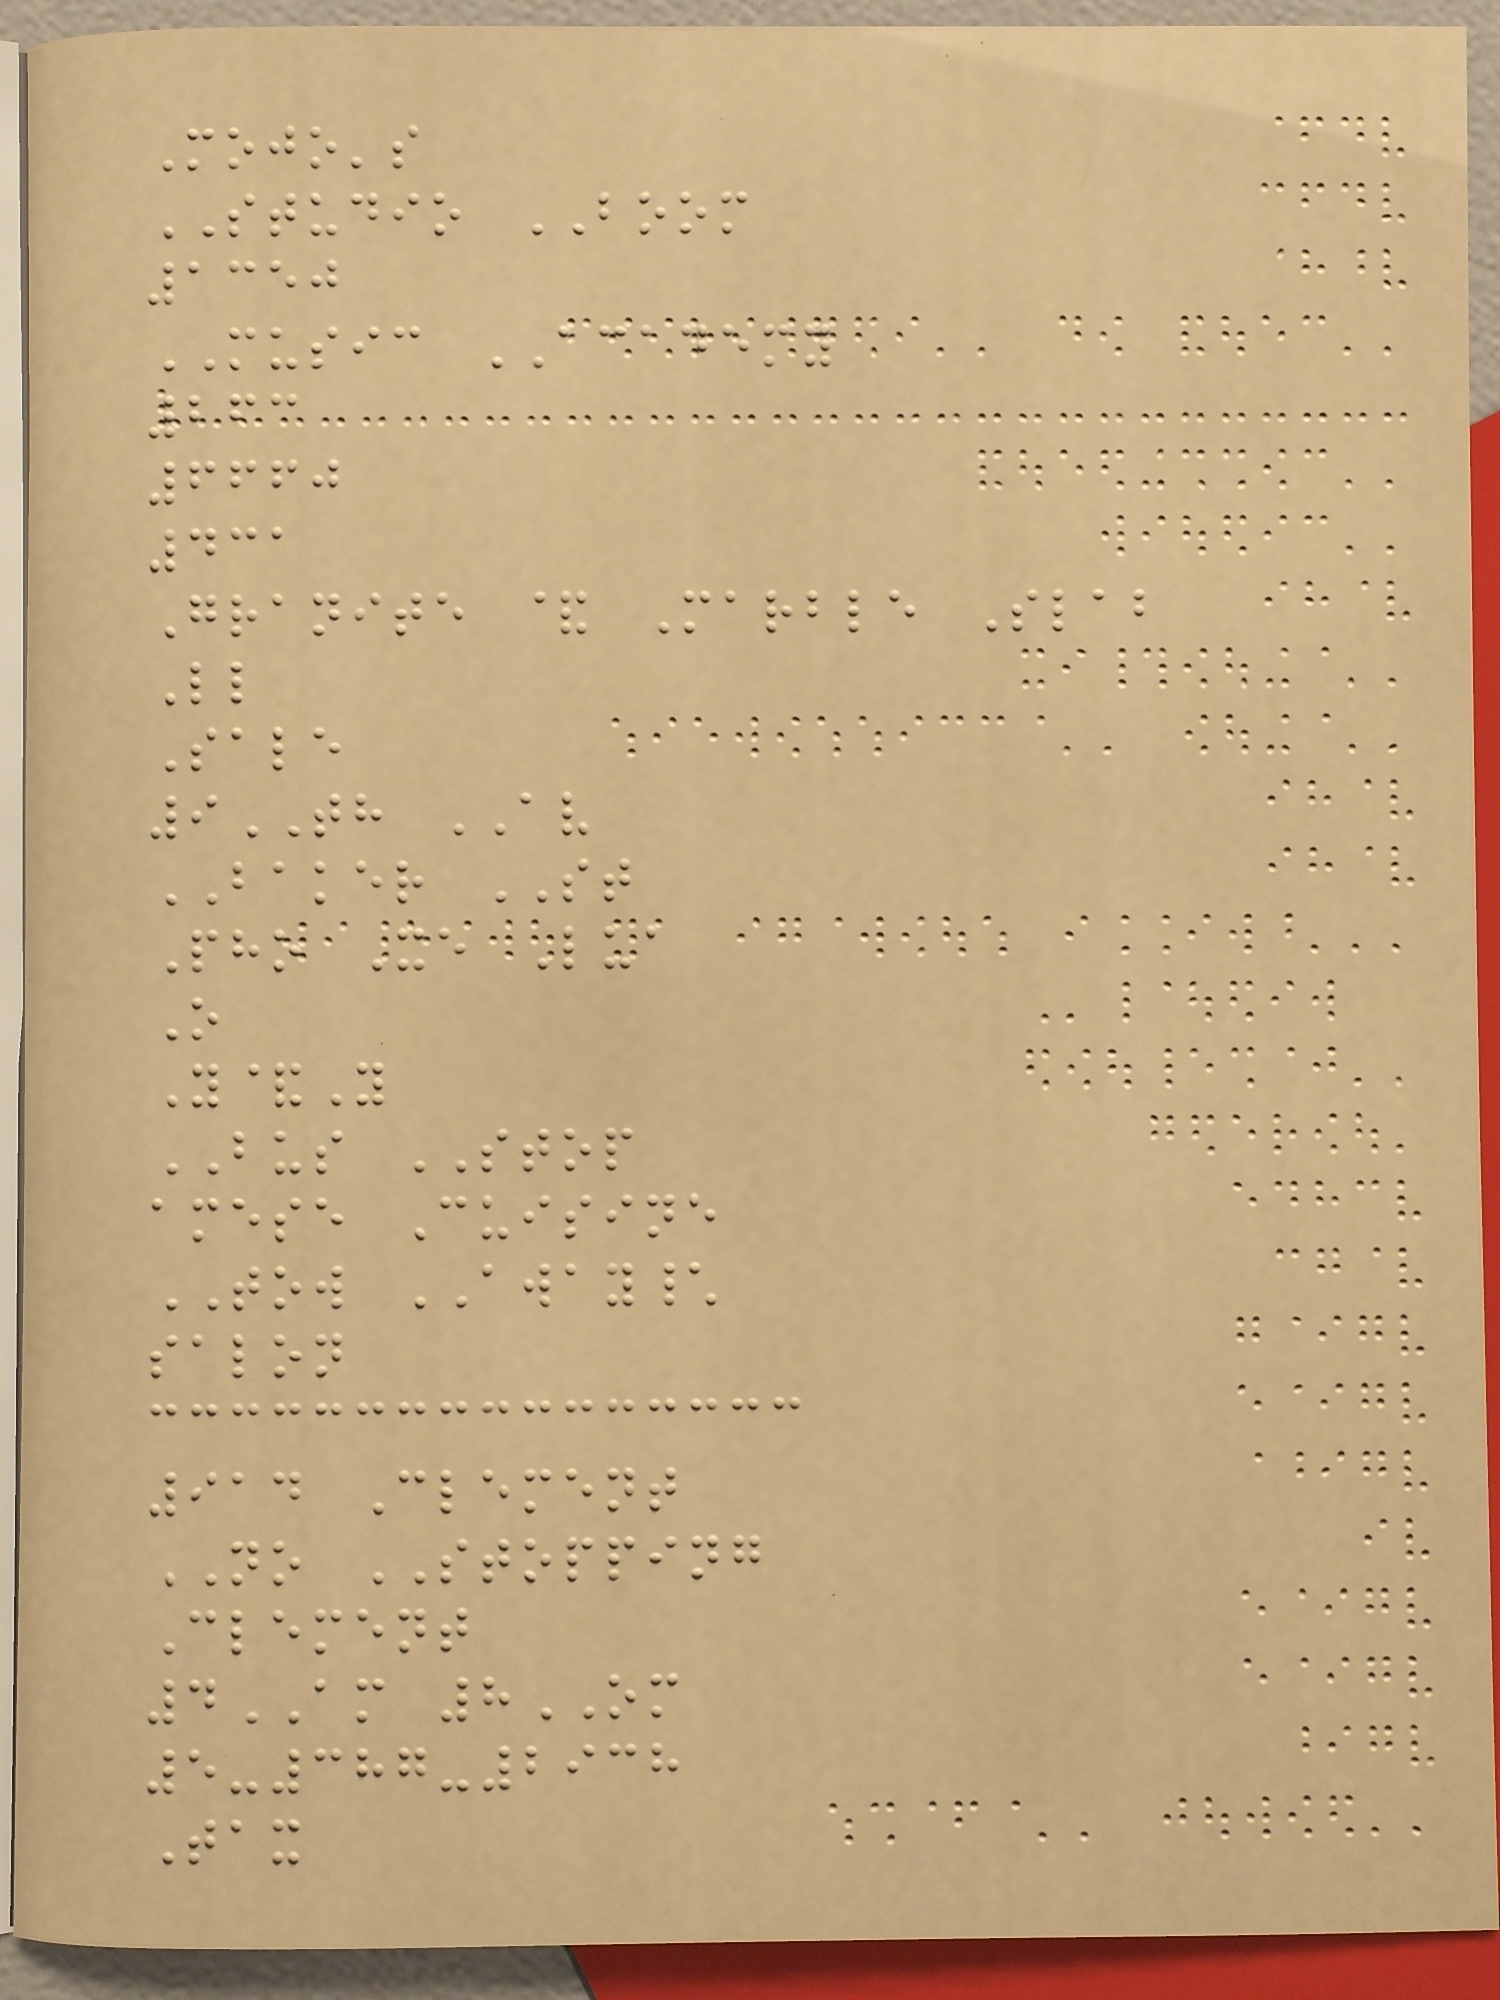Mojo's
STUDIO BOOM
1350
MUSIC ACADEMY
263
6660
431
Granite & Marble Slab
Ll
Sale
9TH AV
BAKER ST
Pho Xe Lua
O
Y&Y
BUS STOP
amese Cuisine
TOW AWAY\
salon
914 Clement
NO STOPPING
Clement
4AM 8OM
5-387-2938
Tax
